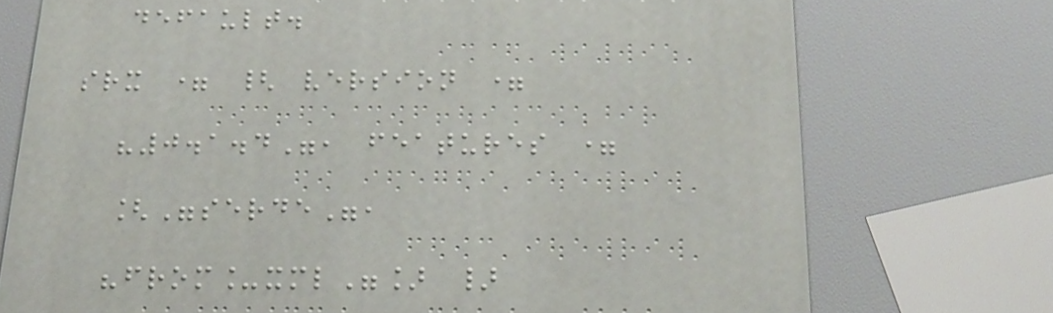default.
srx = { version =
"0.1.4", features =
["serde",
"from_xml"] }
